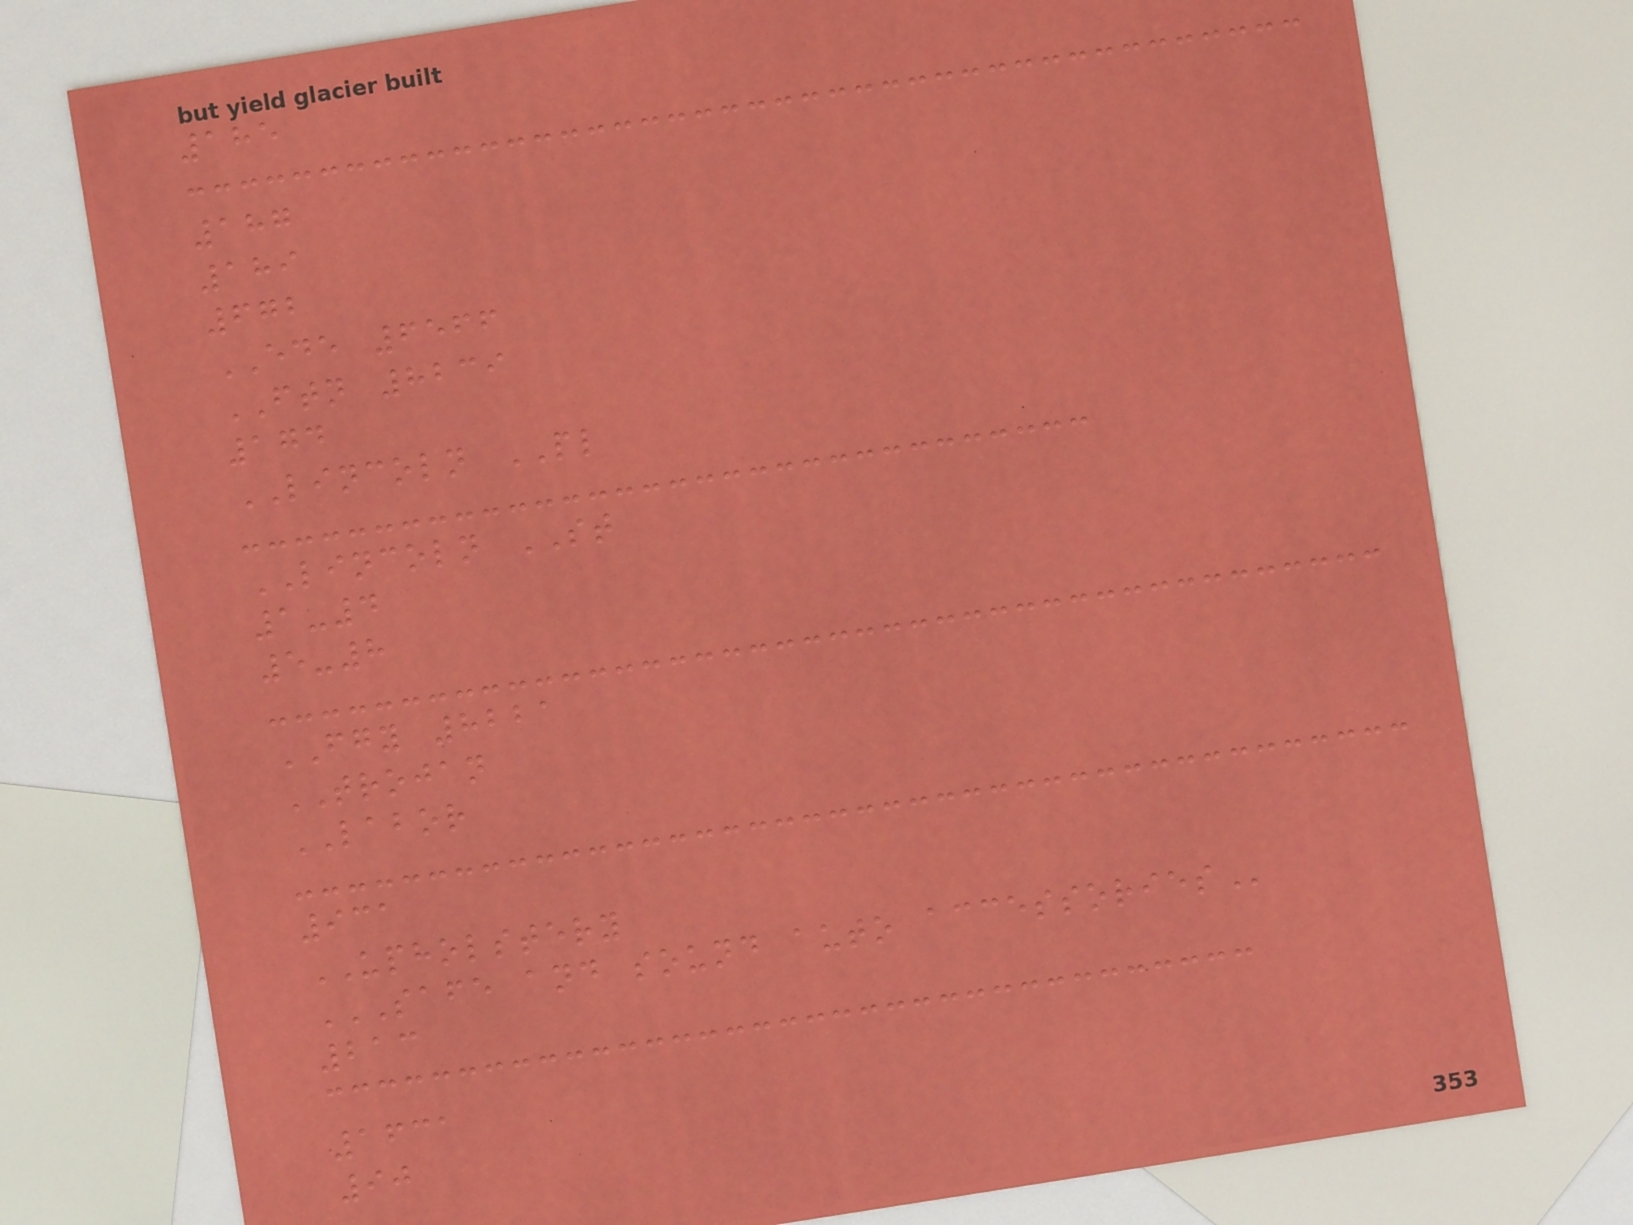185
187
189
672
EDE 6566
FTN 8239
174
LINCOLN PL
LINCOLN ST
1-4
5-8
FGY 8221
TROJAN
LABOR
931
UPHOLSTERY
SAFE AND SOUND AUTO ACCESSORIES
213
1631
90
